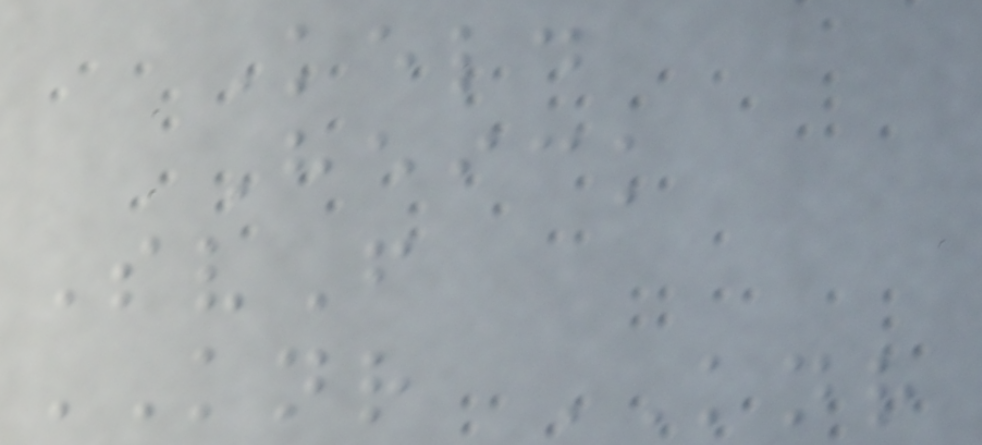Keld
Heick
SvF
KNR KNR
